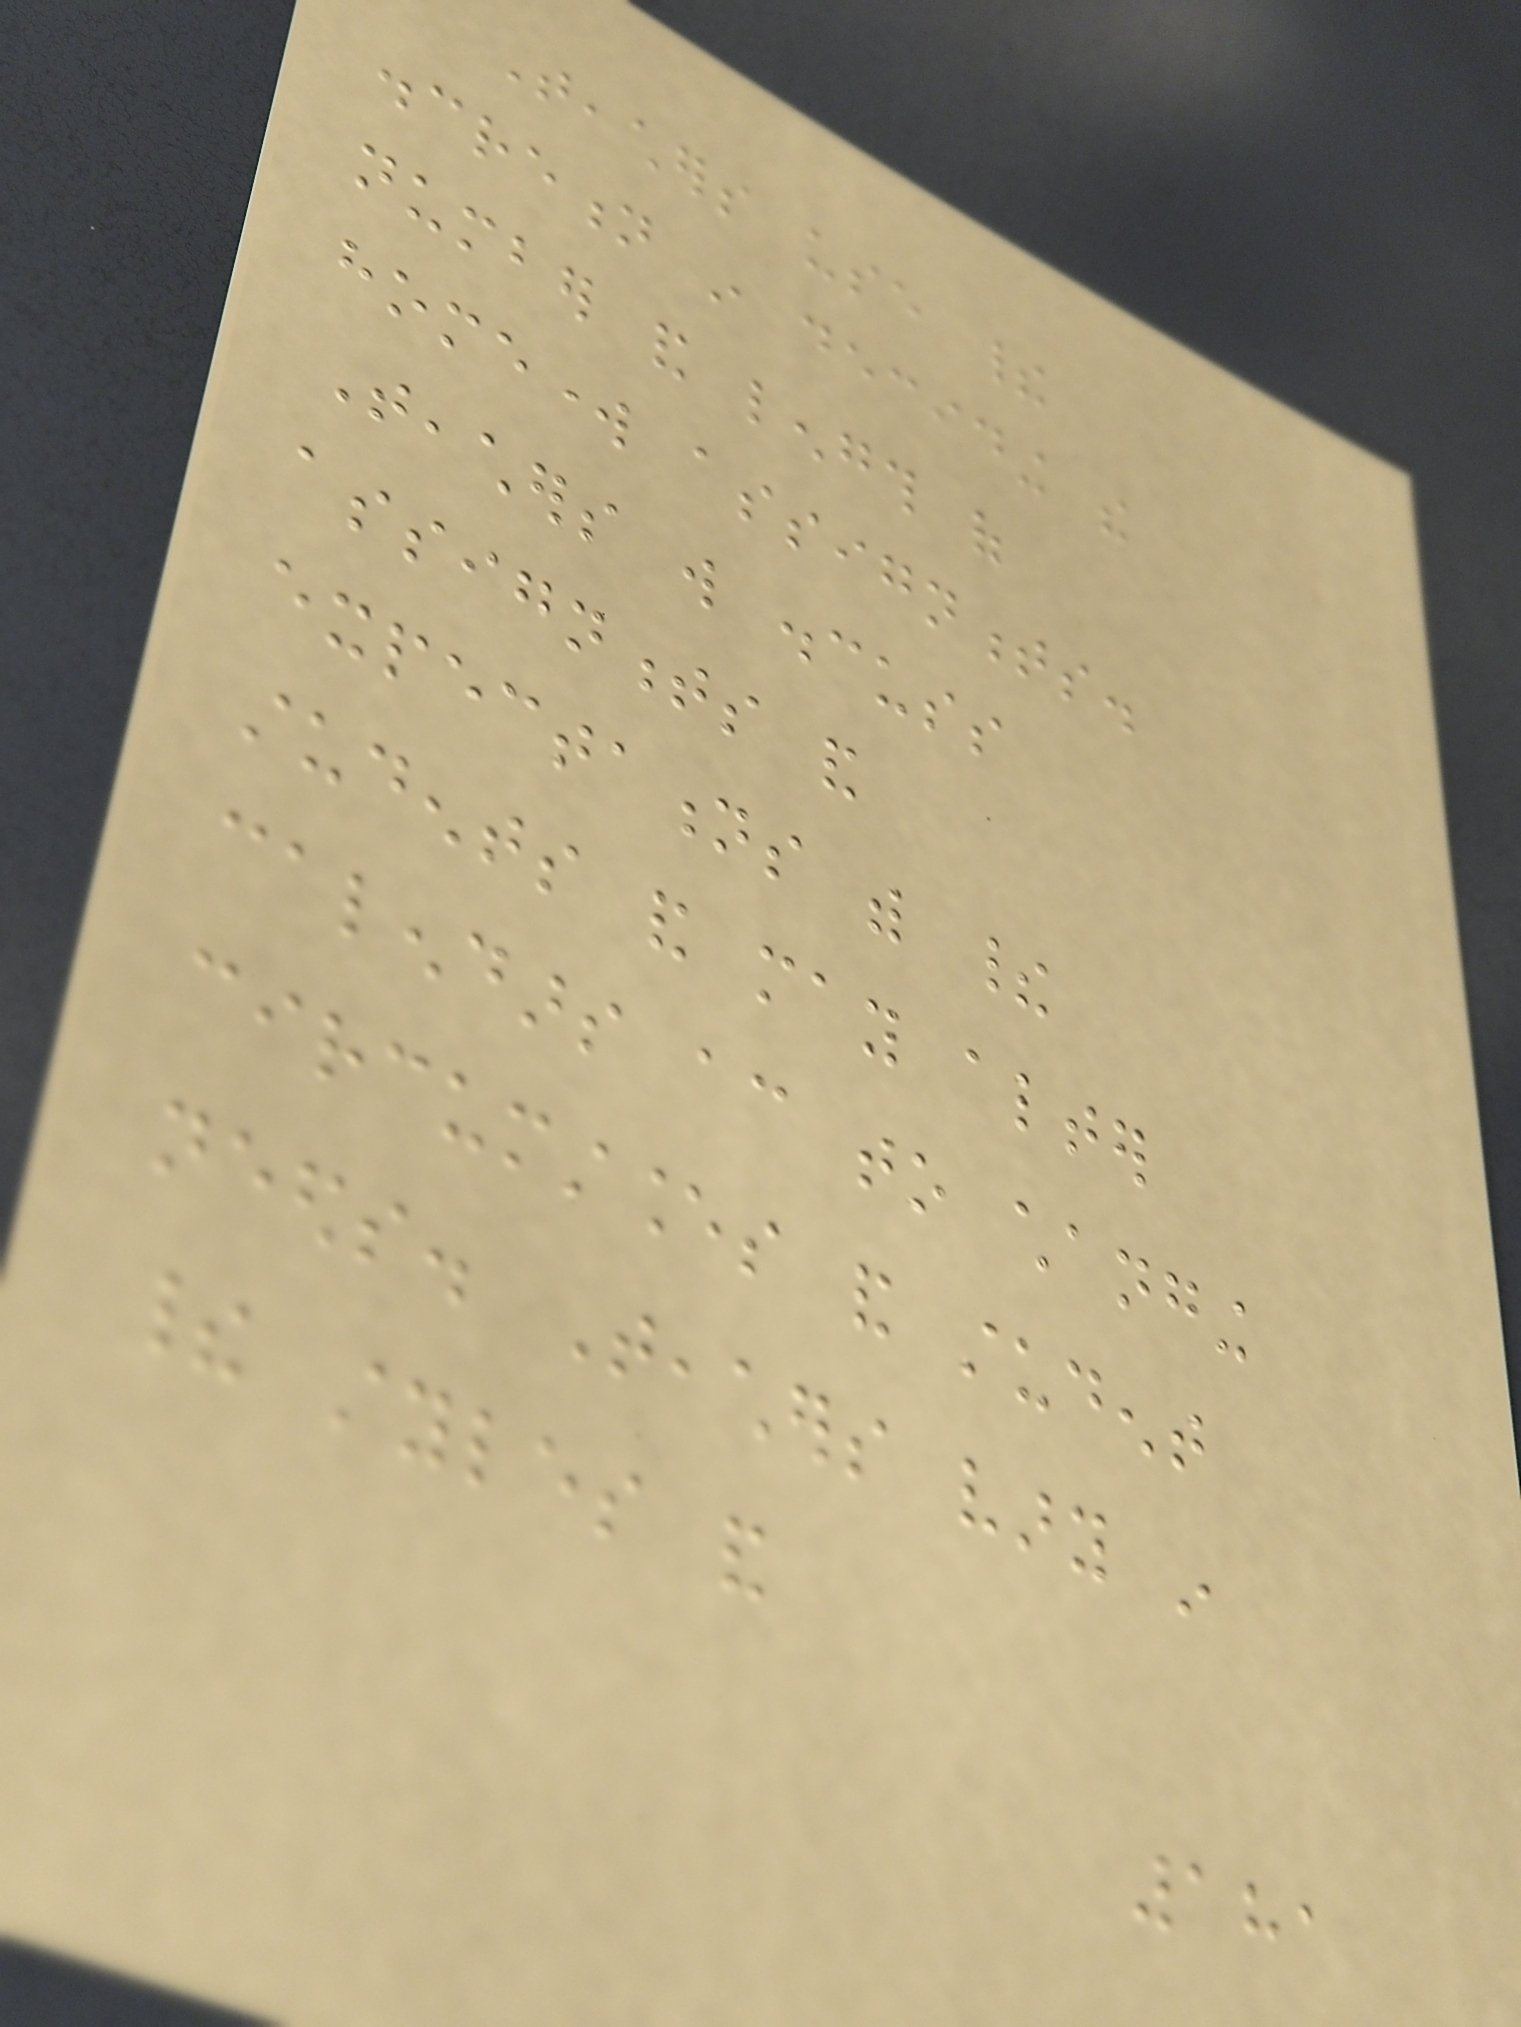Teachers use their
discretion in deciding the
number and length of
homework assignments.
Teachers will discuss
assignments and
expectations with their
students and may alter
calendars according to changing
circumstances and student
needs. Teachers vary in
their styles and
181
